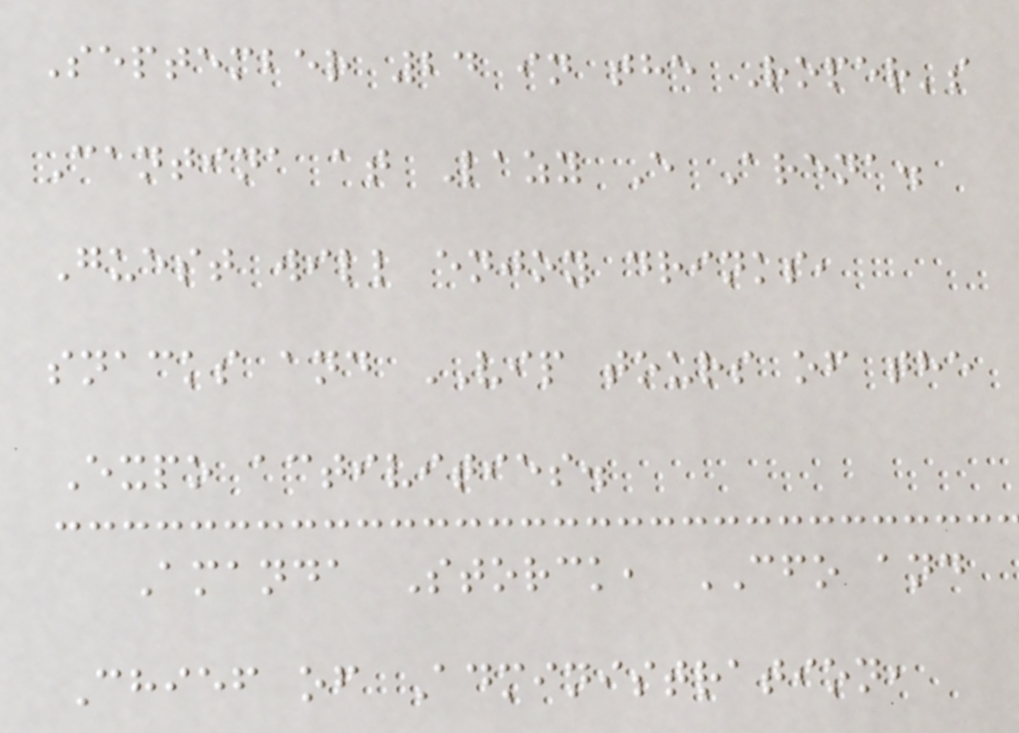September 24 in the Roper's
Cantina at Lazy E Arena.
Guest will enjoy drinks,
snacks and VIP tours of the
Expo activities.
Amanda Storck, CFO and
Chief of Administration,
